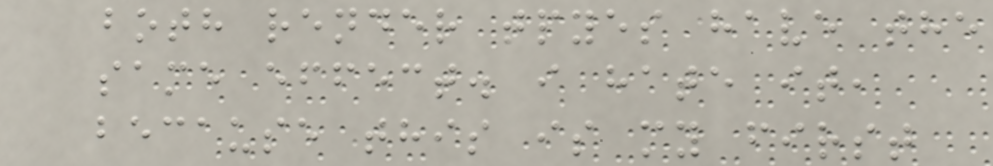both render tpyes have the
same effect. i hate it,
because this is my first
